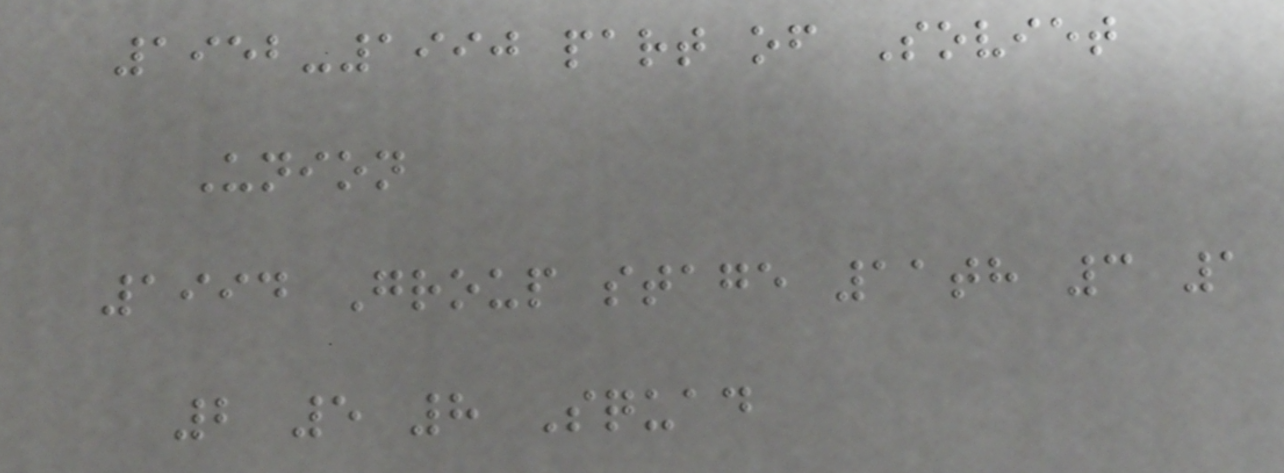1952-1990 part of Soviet
Union
1994 Group stage 11th 3 1
2 5 8 Squad
